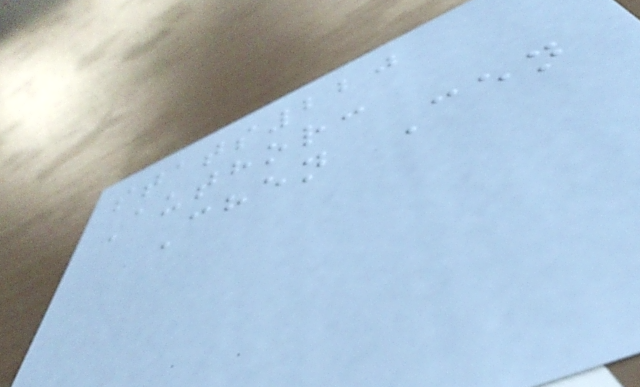stats220
Author:
Chen Cen
